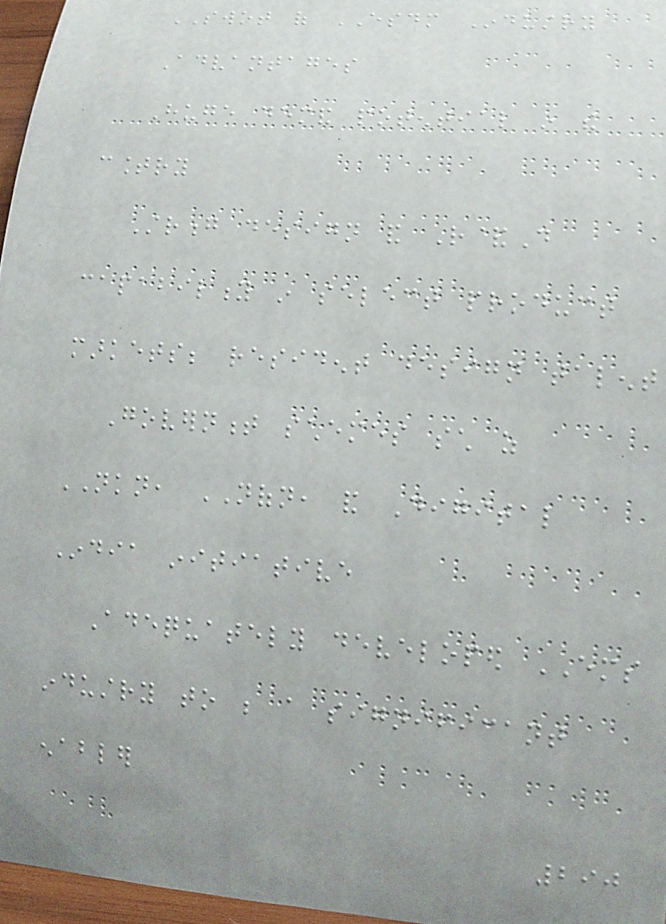SWOT of ESDM Industry
Advantages
Huge demand potential in the
country
Strong design and R&D
capability in select product
markets; resident design talent
Government schemes such as
NKN, NOFN, and Digital
India initiative
Adequately developed EMS
industry to be a significant
enabler
290
